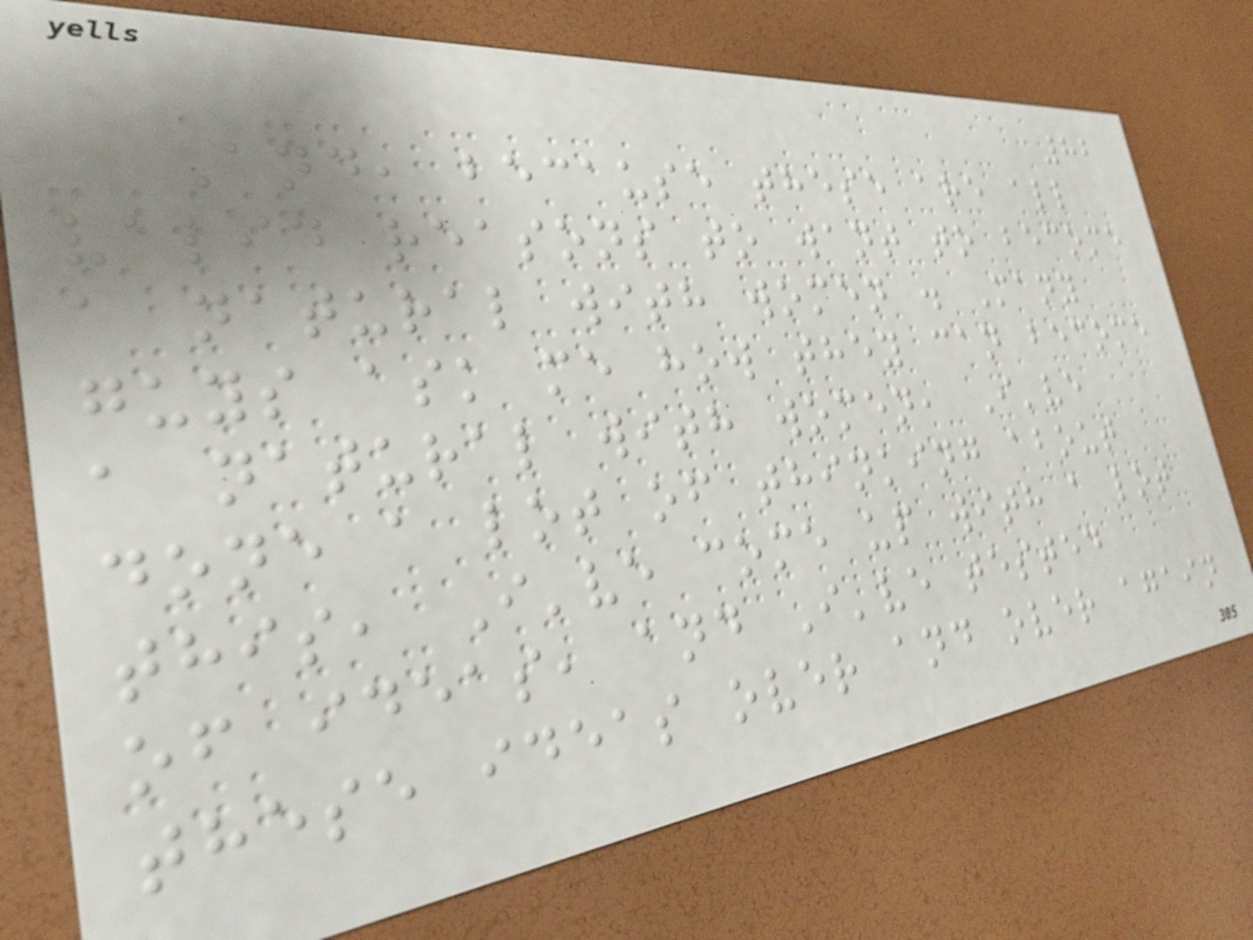82
And, because these are all
valid reasons to want to become
a natural with women . Many
guys ask me how they can become
a natural with women, I've
done a lot of thinking about
this, I've come up with a lot
of ideas, and I've tested
these ideas over and over again
